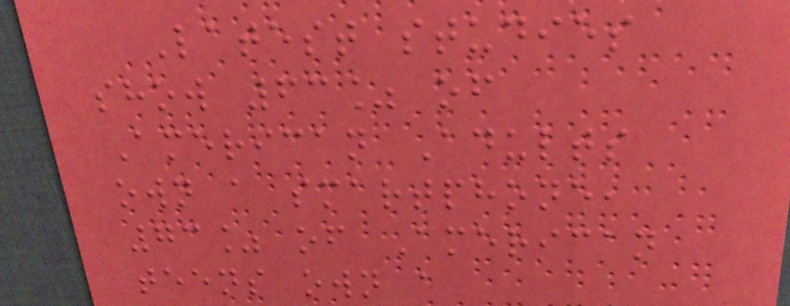Latest studies
show 63% of
American Adults
own a smartphone,
73% of American
teens own a
